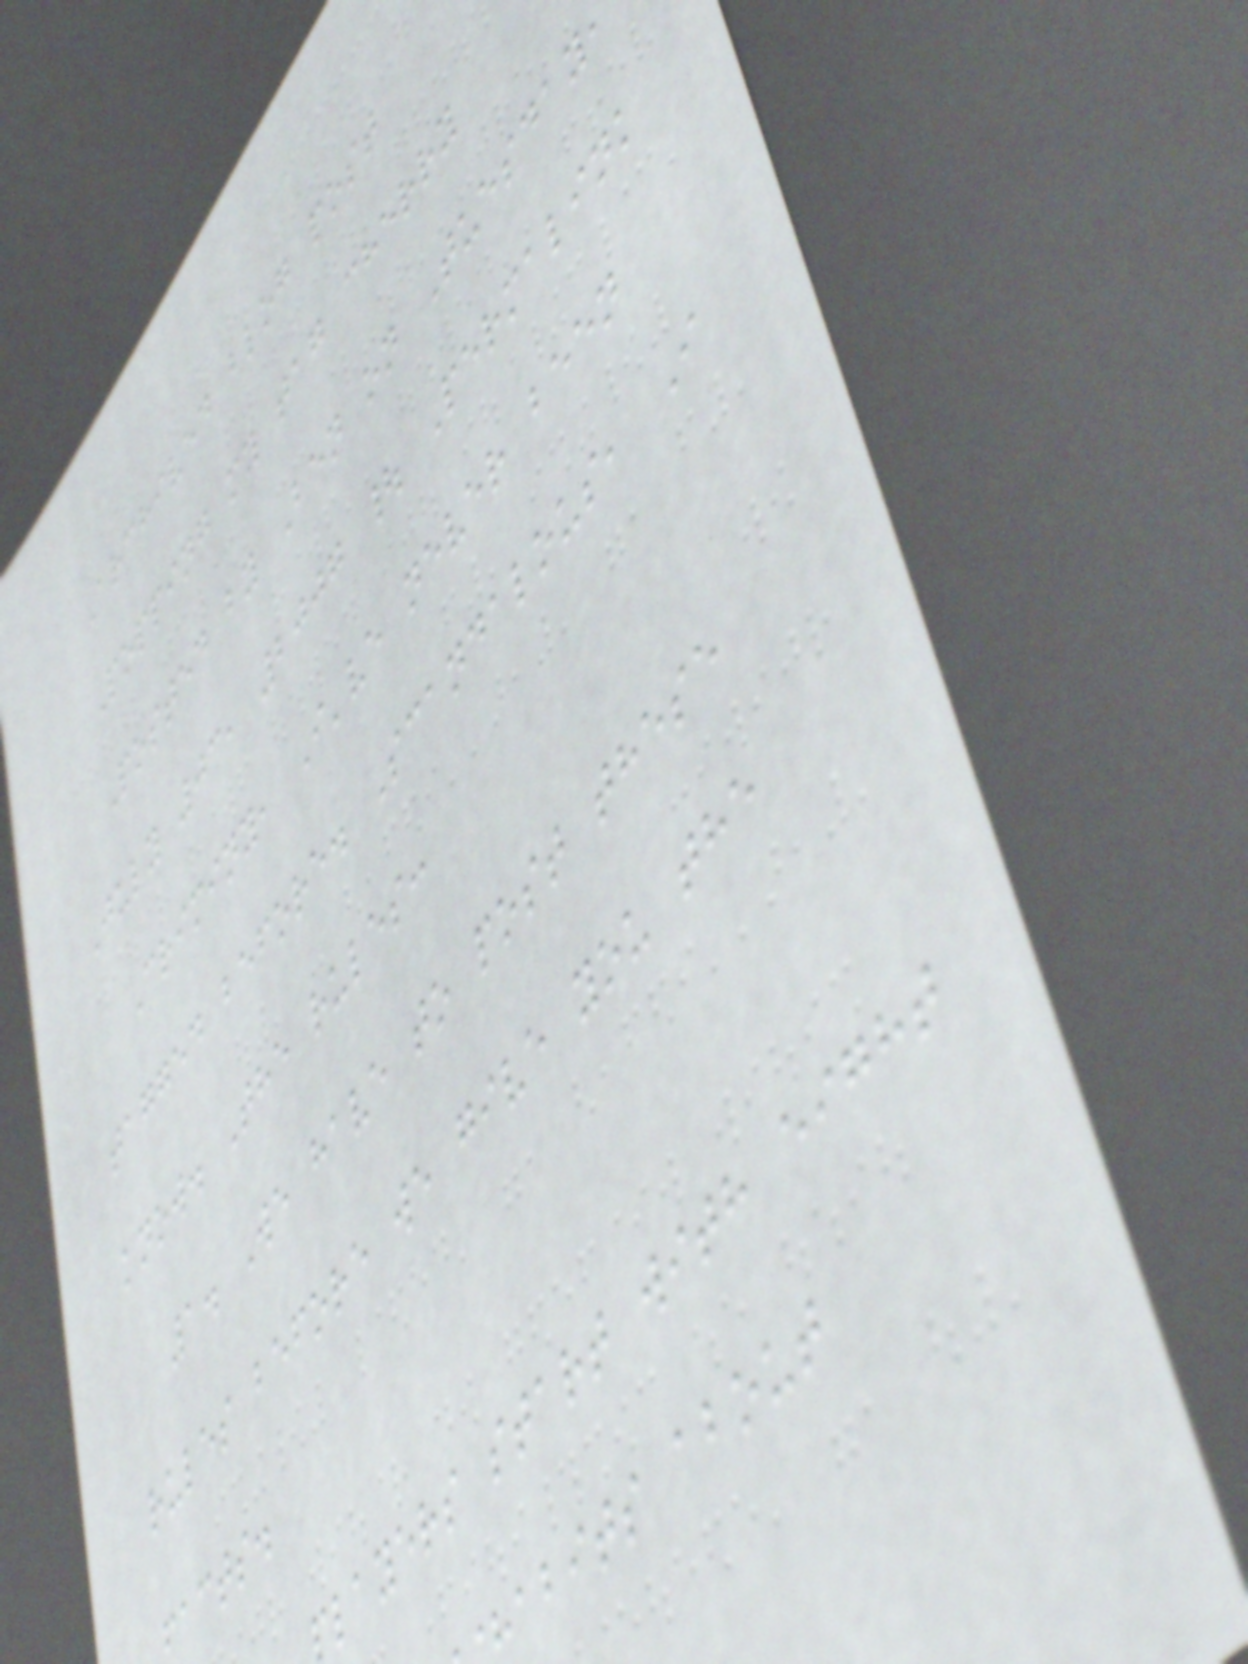Archived blog post
Popping my tag cherry
Posted by Ben on Tuesday
July 03, 2007 | Permalink
Criminy, I've never been
tagged before. Scandalous, I
know. The rules:
1. We have to post these
rules before we give you the
acts.
layers start with eight
abits about
